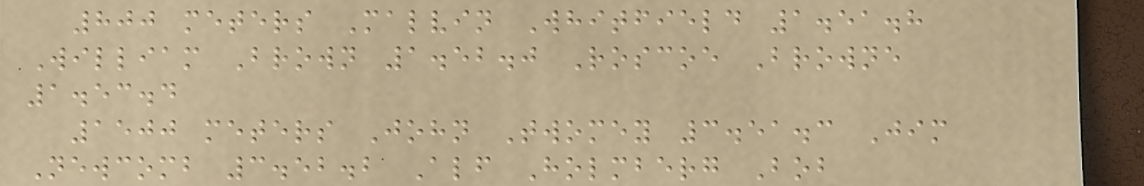800 meters Malvin Whitfield 1.51.8
William Brown 1.52.0 Roscoe Browne
1.53.4
1500 meters John Twomey 3.51.3 Jim
Newcomb 3.52.2 Alf Holmberg Bob
